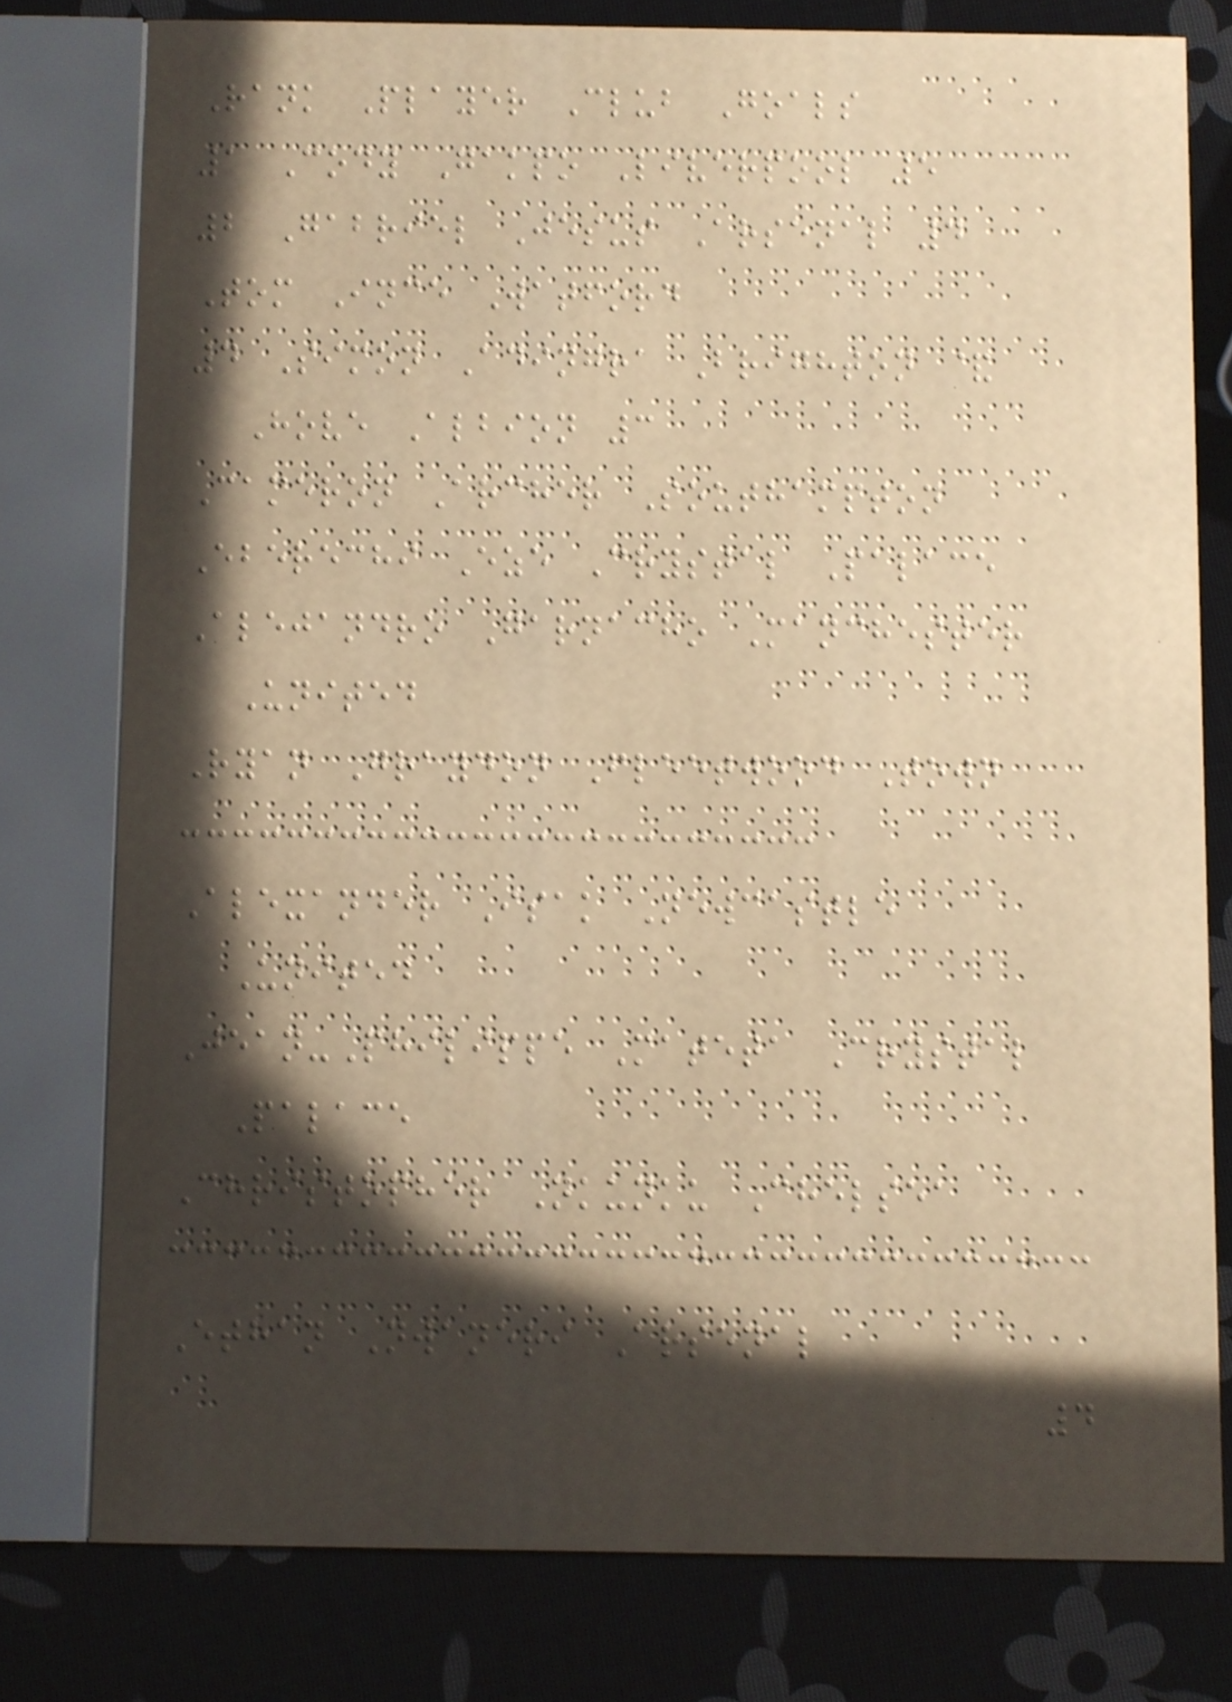Rank Player Club Goals
1 Cody Gakpo Liverpool 5
2 Gabriel Jesus Arsenal 4
Tom Ince Watford
4 Simon Adingra Brighton &
Hove Albion 3
Cameron Archer Southampton
Eberechi Eze Crystal Palace
Alejandro Garnacho Manchester
United
Ryan Graydon Fleetwood Town
Alexander Isak Newcastle
United
Jean-Philippe Mateta Crystal
Palace
Christopher Nkunku Chelsea
Ethan Nwaneri Arsenal
4
